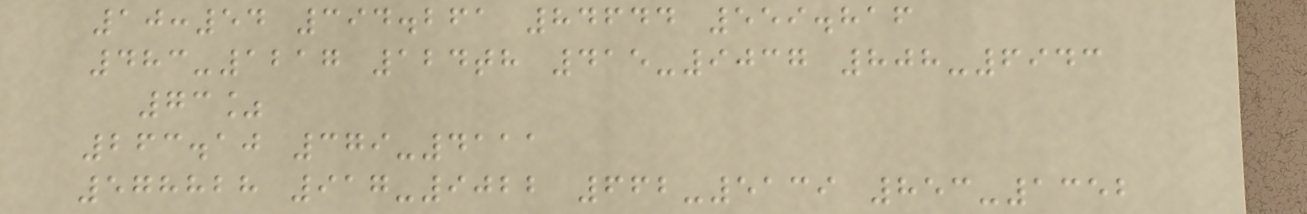10:54 394.261 84644 559.816
483-1217 124th 415-9037 808-6943
73%
263.10 379-4111
578828 917-9022 662-5139 853-1352
